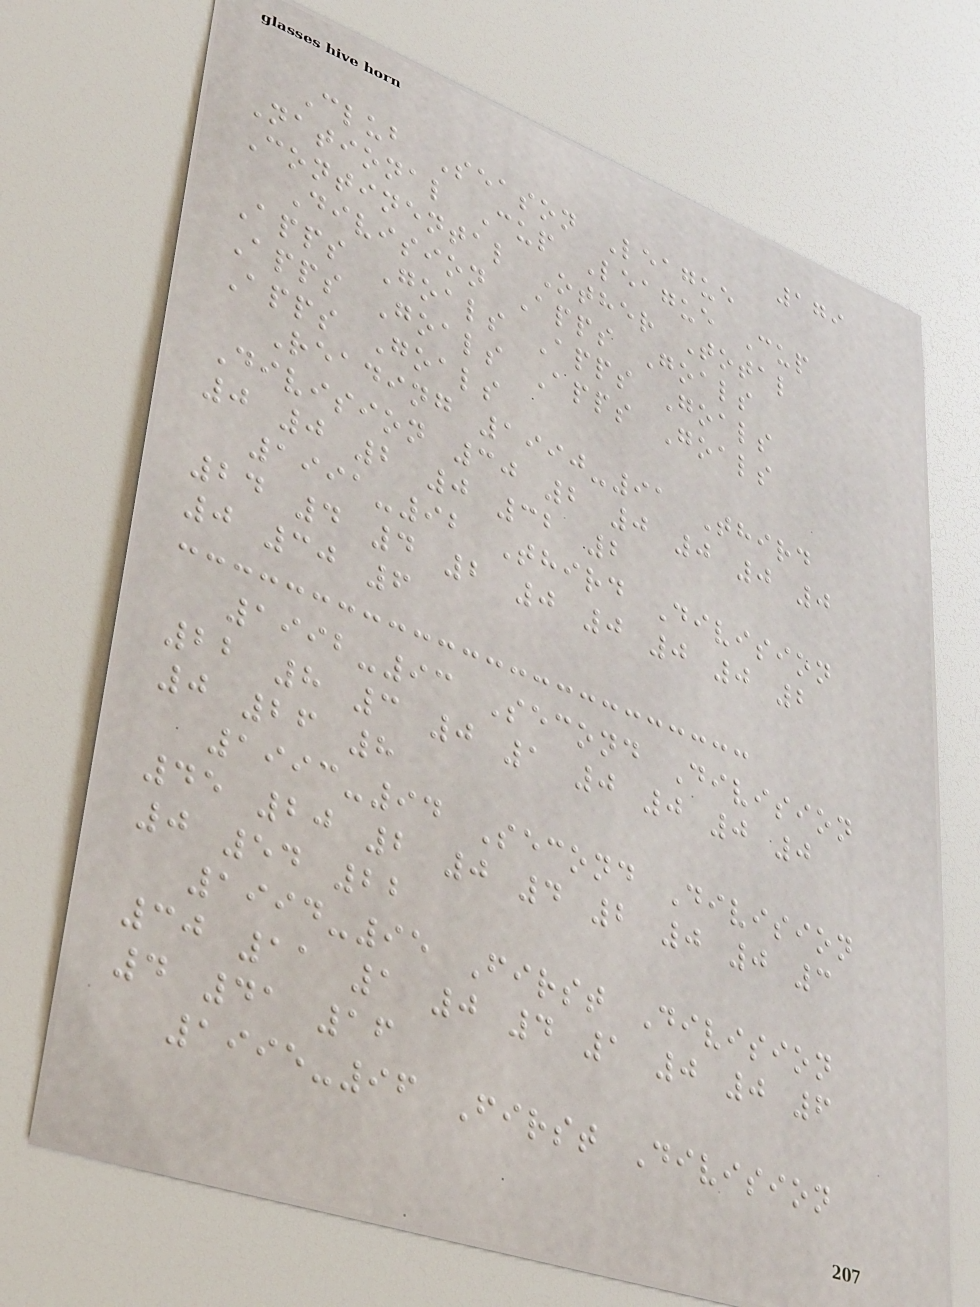179
Club Season League
National Cup League Cup
Continental Other Total
Division Apps Goals
Apps Goals Apps Goals
Apps Goals Apps Goals
Apps Goals
Reading 1990-91 Third
Division 30 2 0 0 0 0
0 0 2 0 32 2
1991-92 Third Division
24 4 4 2 0 0 0 0 2
0 30 6
1992-93 Second Division
22 8 3 0 1 0 0 0 0
0 26 8
1993-94 Second Division
45 20 2 0 4 2 0 0 3
0 54 22
1994-95 First Division
30 11 1 0 4 1 0 0 6
4 41 16
1995-96 First Division
